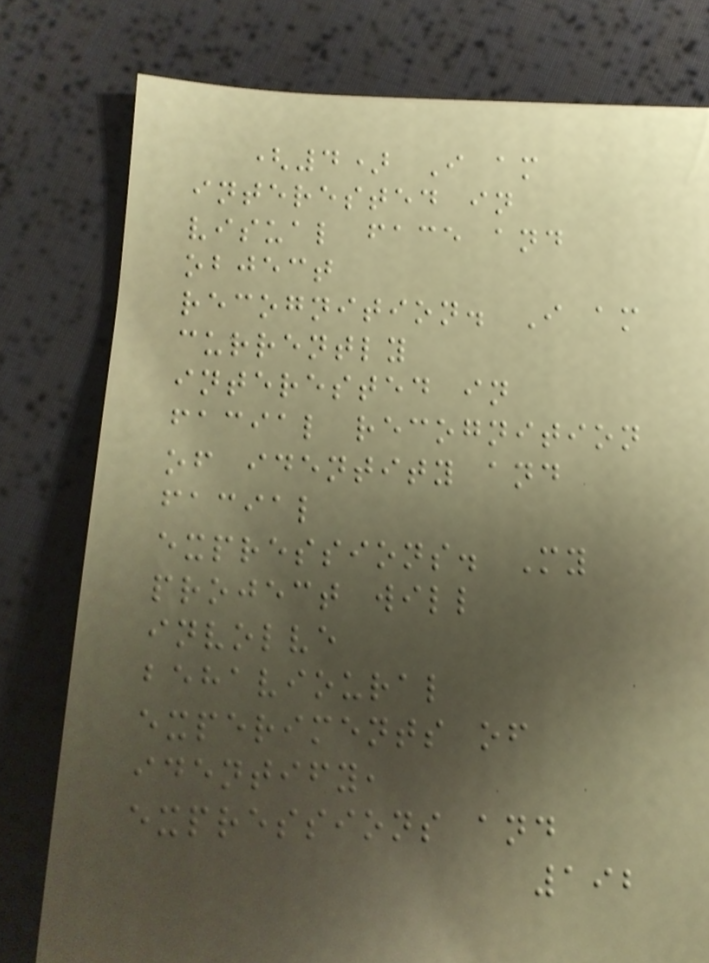(4) I am
interested in
visual face and
object
recognition. I am
currently
interested in
facial recognition
of identity and
facial
expressions. My
project will
involve
behavioural
experiments of
identify,
expressions and
192
